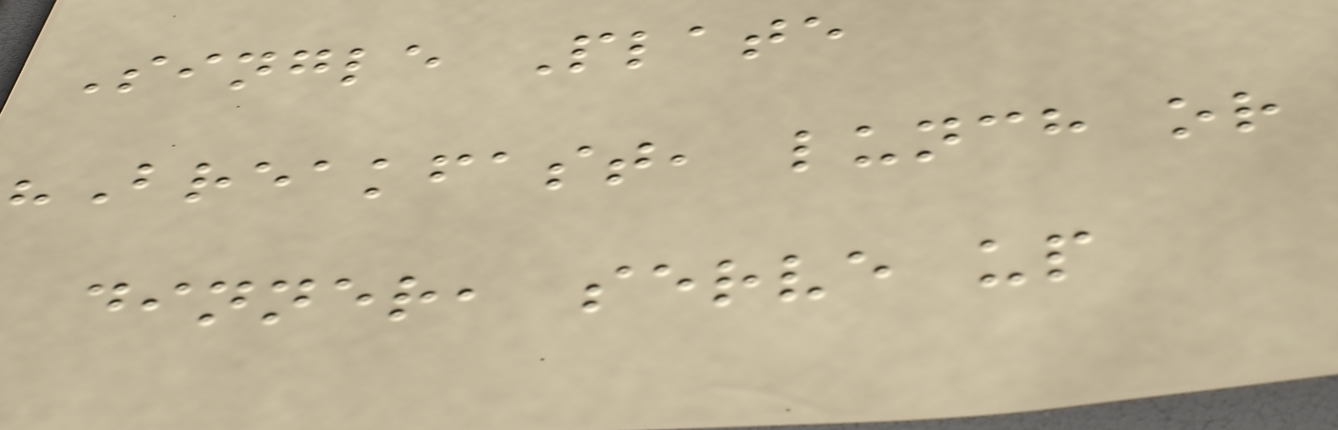Single Plate
"Breakfast, lunch or
dinner, serve up
